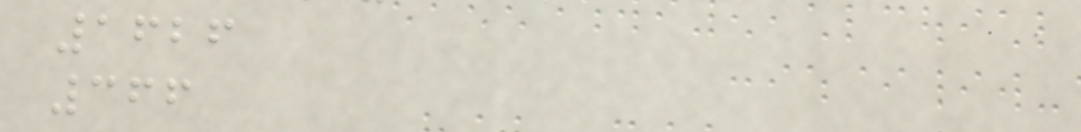1626
366
